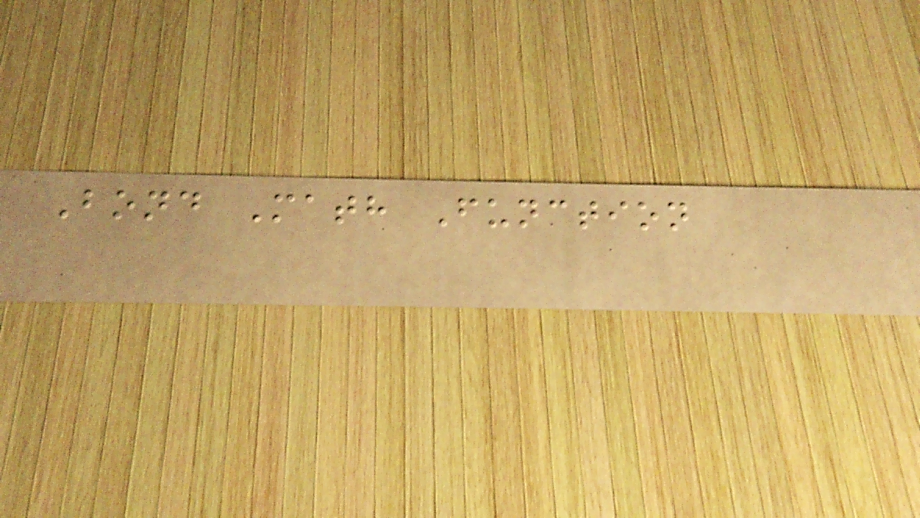Bond Math Function
